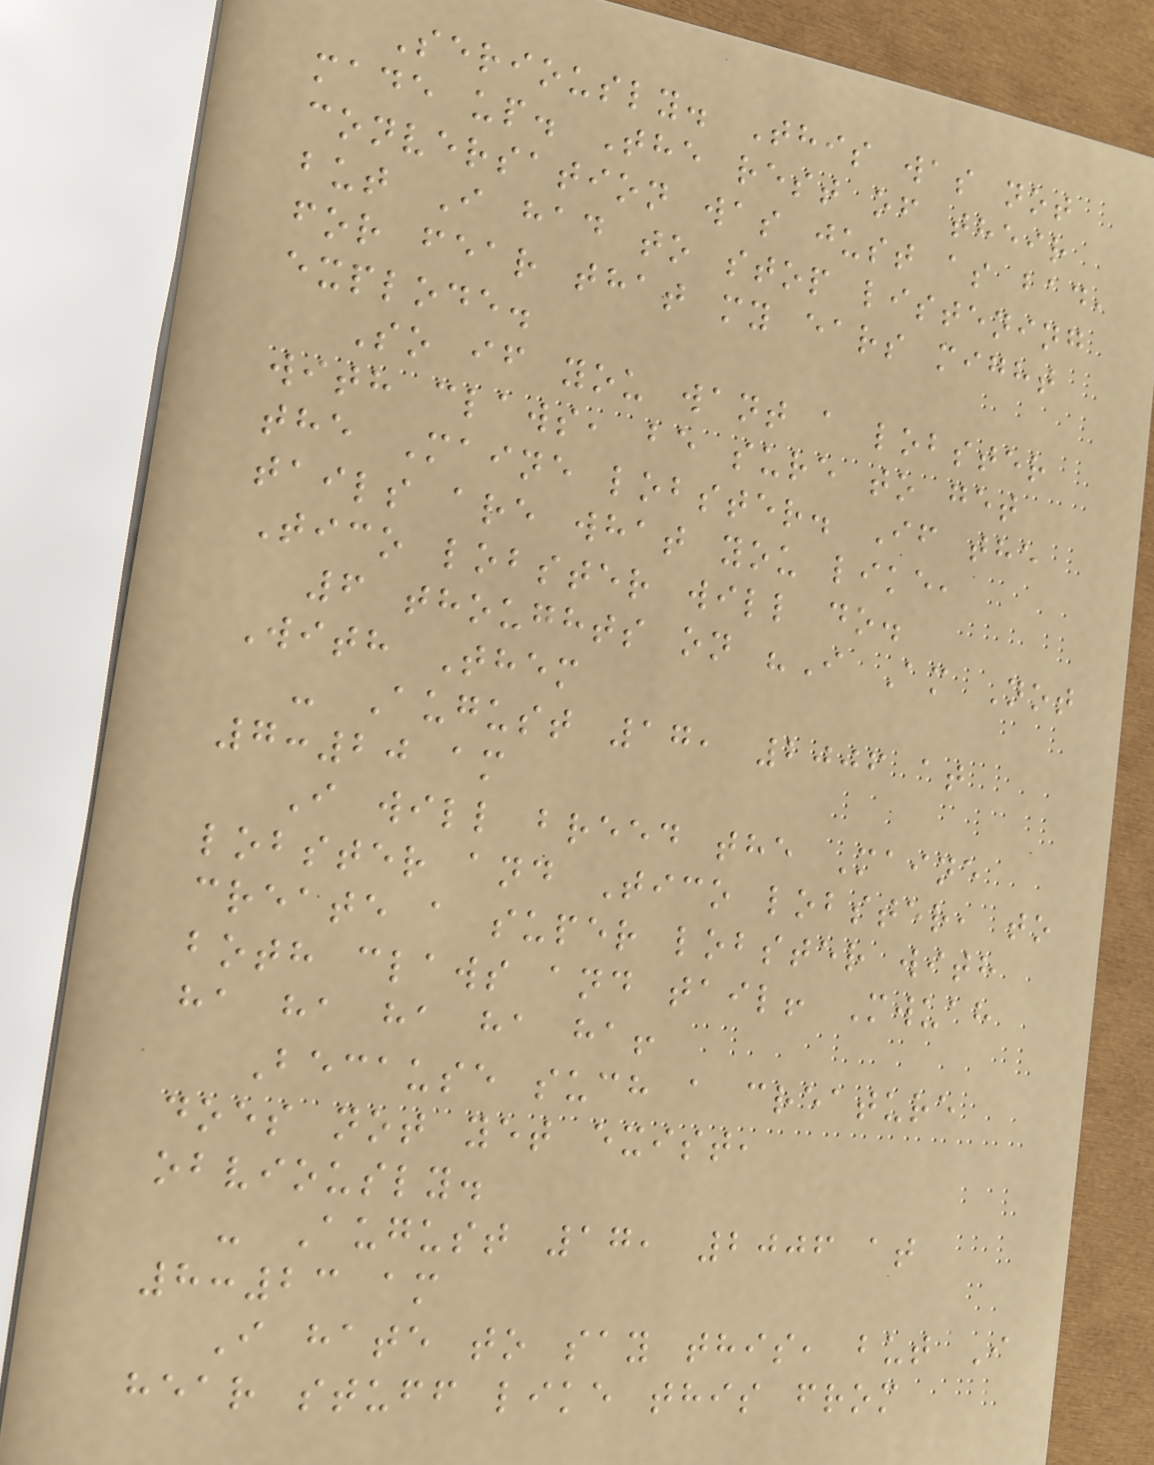Seriously. This was not
made up. The rest of their
conversation was just as bad,
but I had to stop listening
for fear that my ears might
explode.
So if you want a lobster
with claws, be sure to get
the Maine lobster. If the
tails are what you like,
Tico lobster will do.
6 thoughts on "I Am Not
With Them
- August 17, 2006 at
7:20 am
I will breed the Maine
lobster and Tico lobster, to
create a super lobster with
both claws and tail! Mwuah
ha ha ha ha ha!
Because such a creature
does not yet exist,
obviously.
- August 17, 2006 at
8:23 am
I hate to say this, but I
hear stuff like this from
